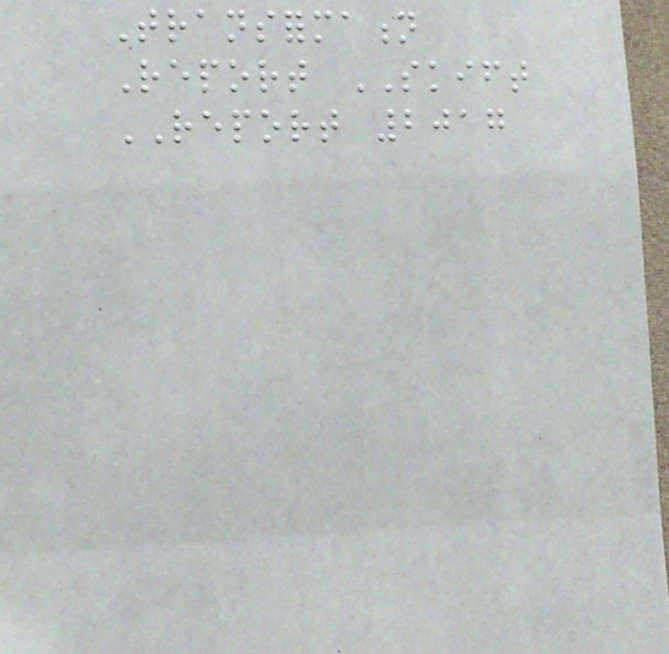Transformation
Report SKIFT
REPORT 2017
